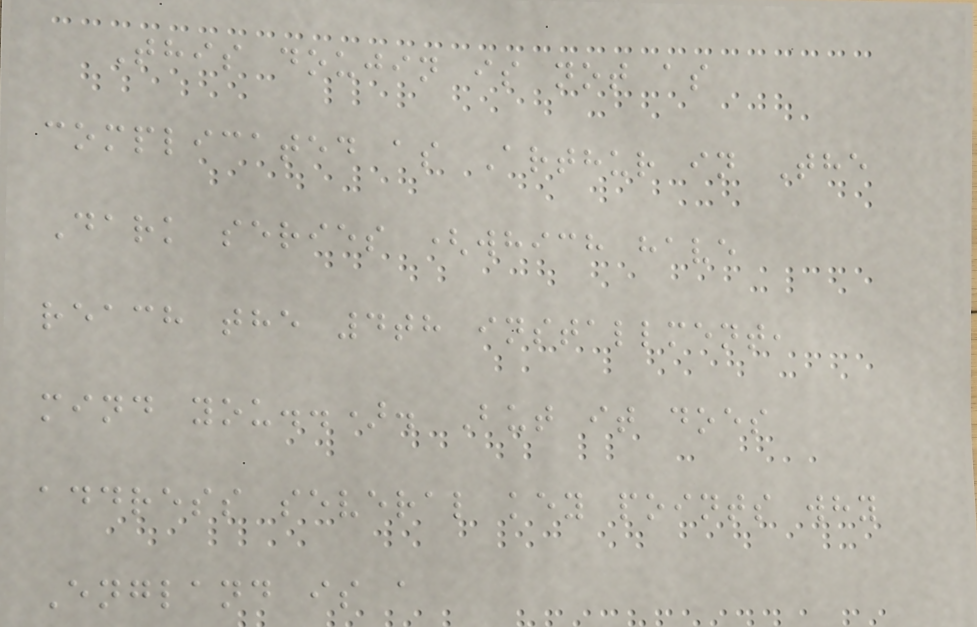This doujin is not as
complicated as Arthur in The
Dark series (which have
reach the 4th installment,
mind you..). But it does
address several key points why
England is a
